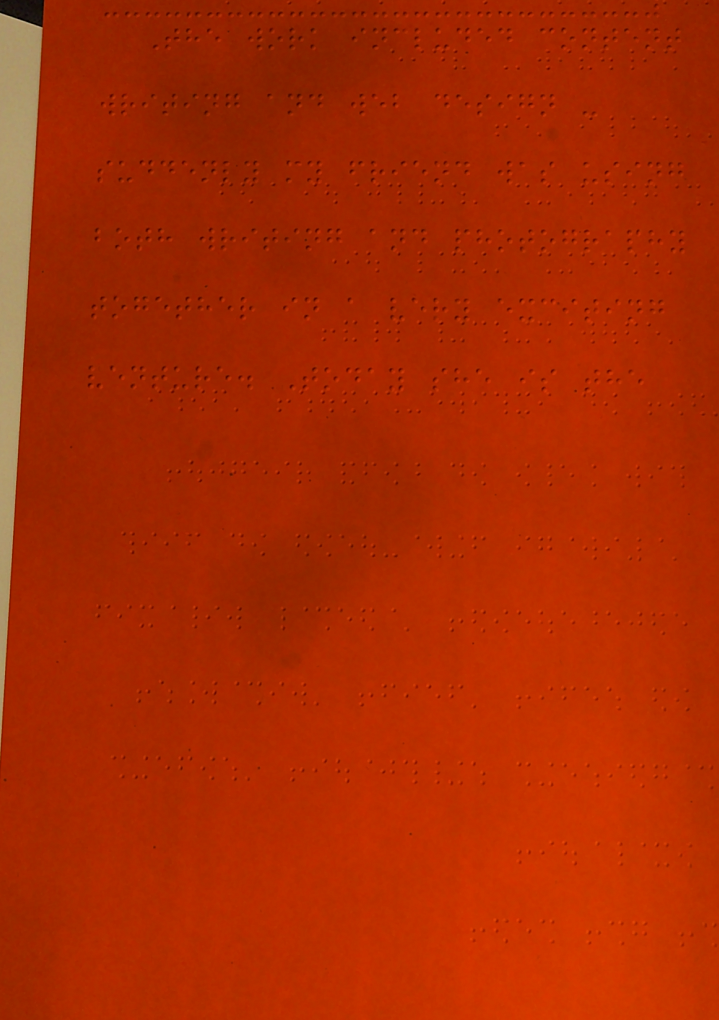The work included content
writing and web design -
suddenly my friend was using
both writing and photography
together in a very exciting
venture. Today she is the
